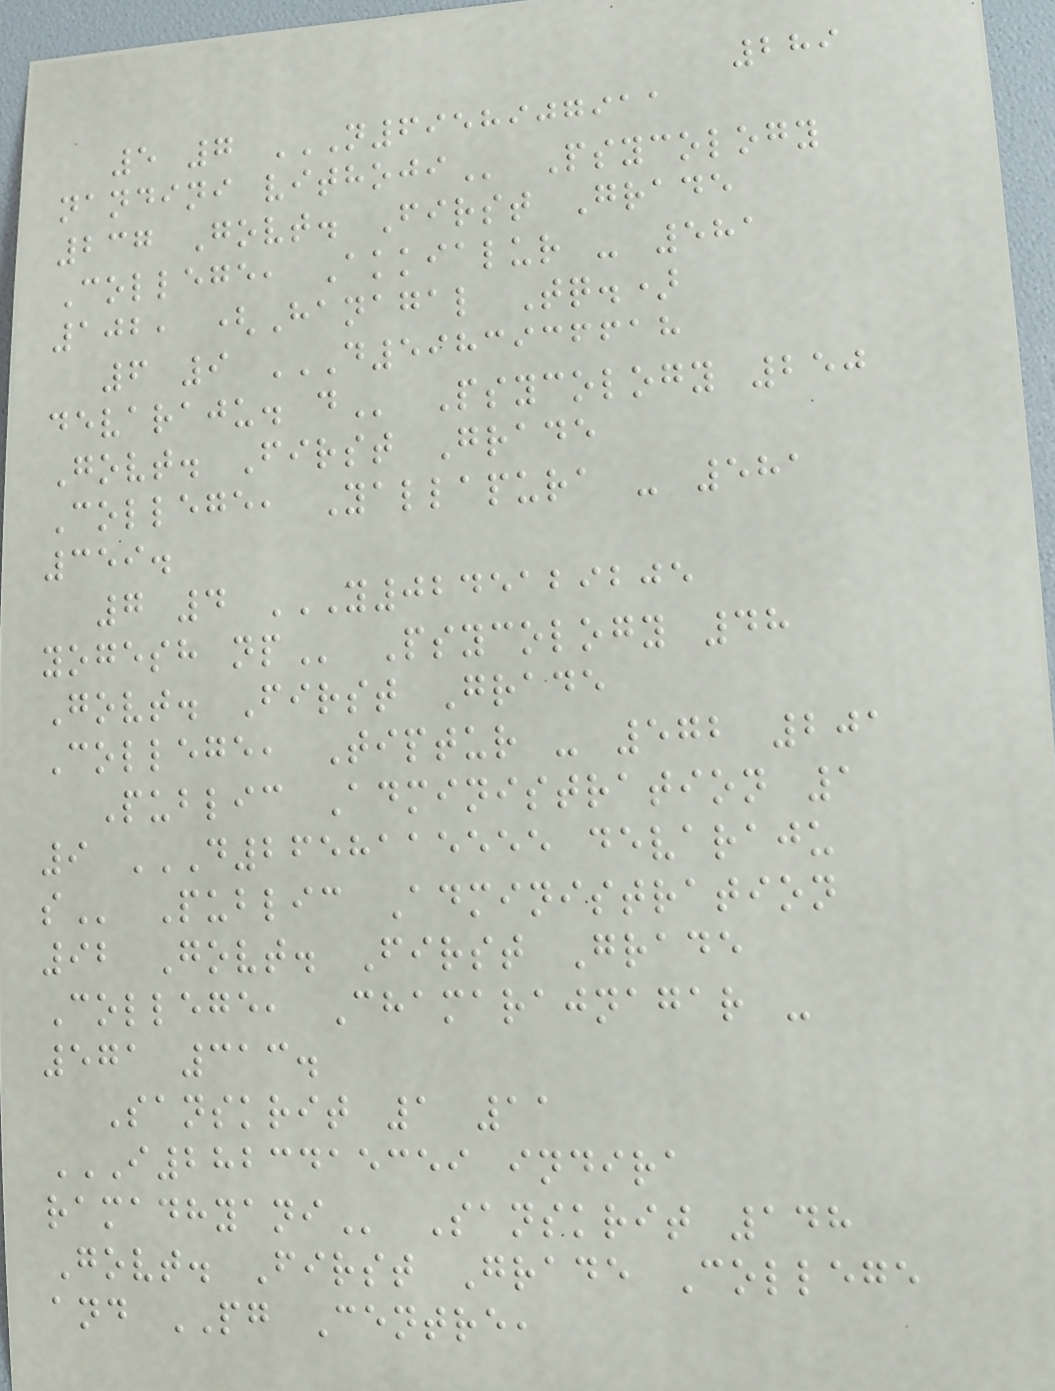289
5 7 N6958907911
NANDINI VITHOJI Psycology
237 Govt. First Grade
College, Akkialur - 581
102, (Hanagal Tq.)
6 9 D5983936618
DEVARAJU. D Psycology 250
Govt. First Grade
College, Yallapura - 581
359.
7 4 Y0245129205
YOGESH NP Psycology 48
Govt. First Grade
College, Tiptur - 572 201
Public Administration 1
9 D2658115555 DEVARAJU
S Public Administration
92 Govt. First Grade
College, Chamarajnagar -
571 313.
Sanskrit 1 11
I2823415359 INDIRA
RAMADHYANI Sanskrit 148
Govt. First Grade College
and PG Centre,
